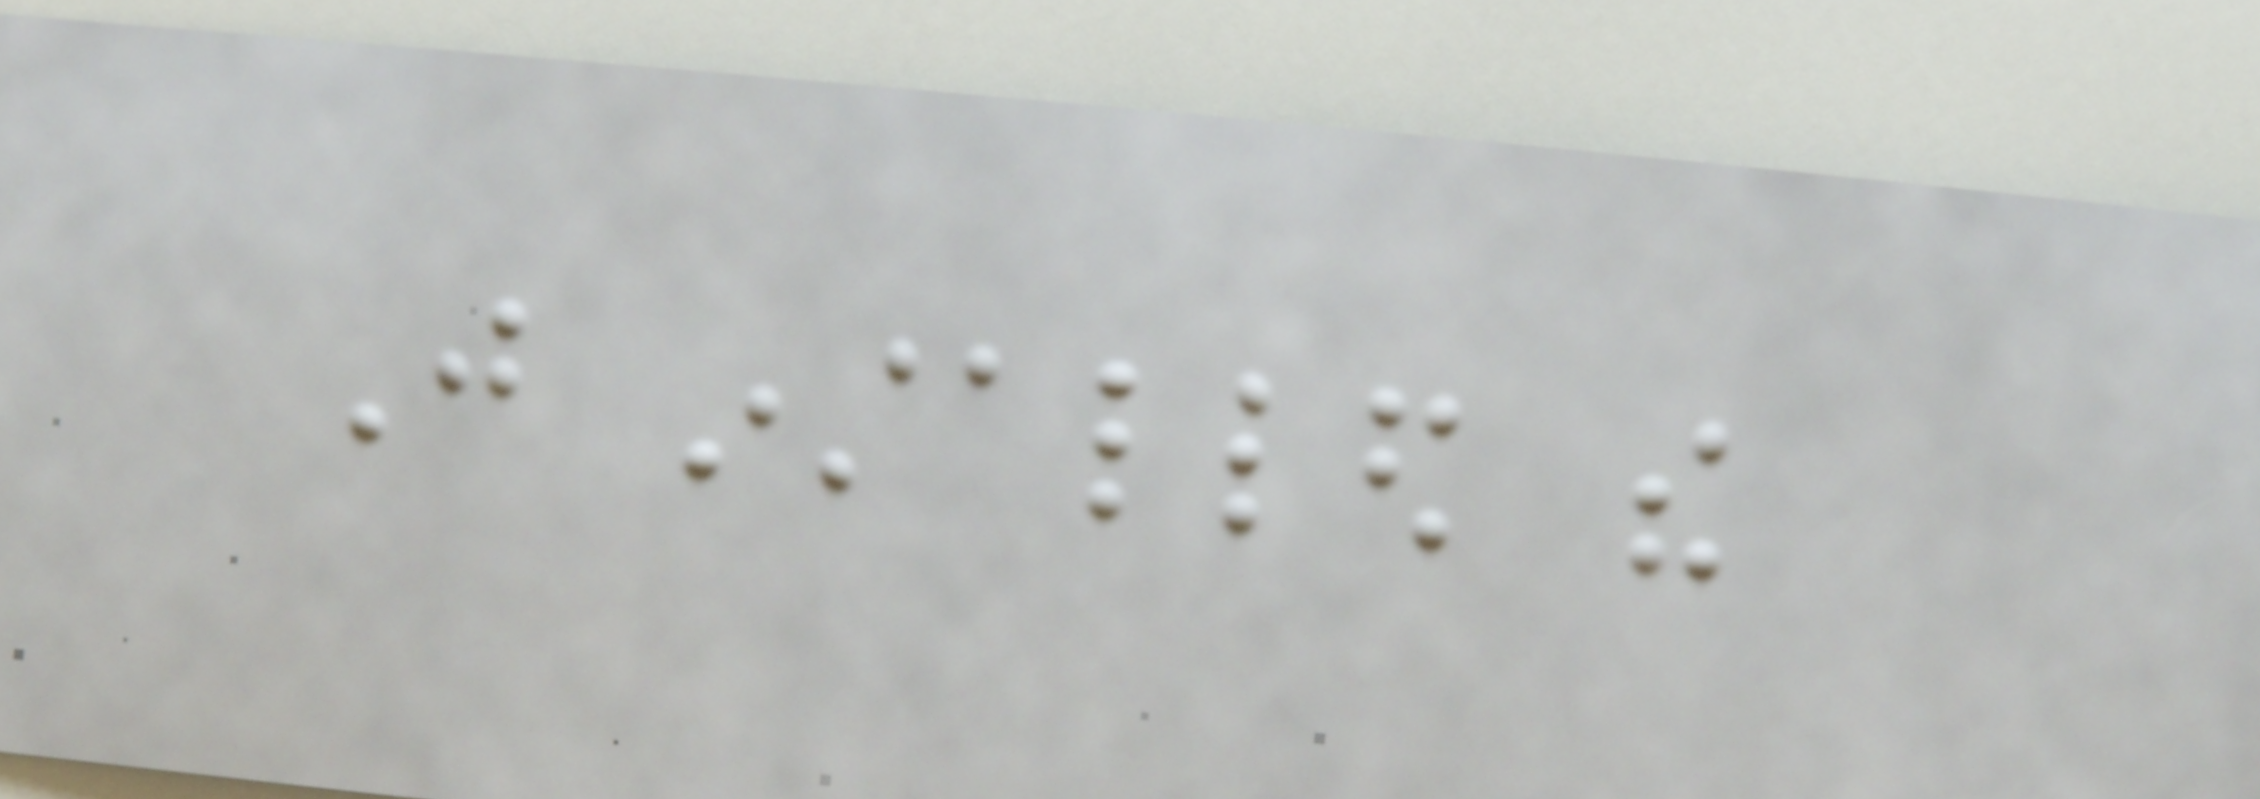Just installed the
